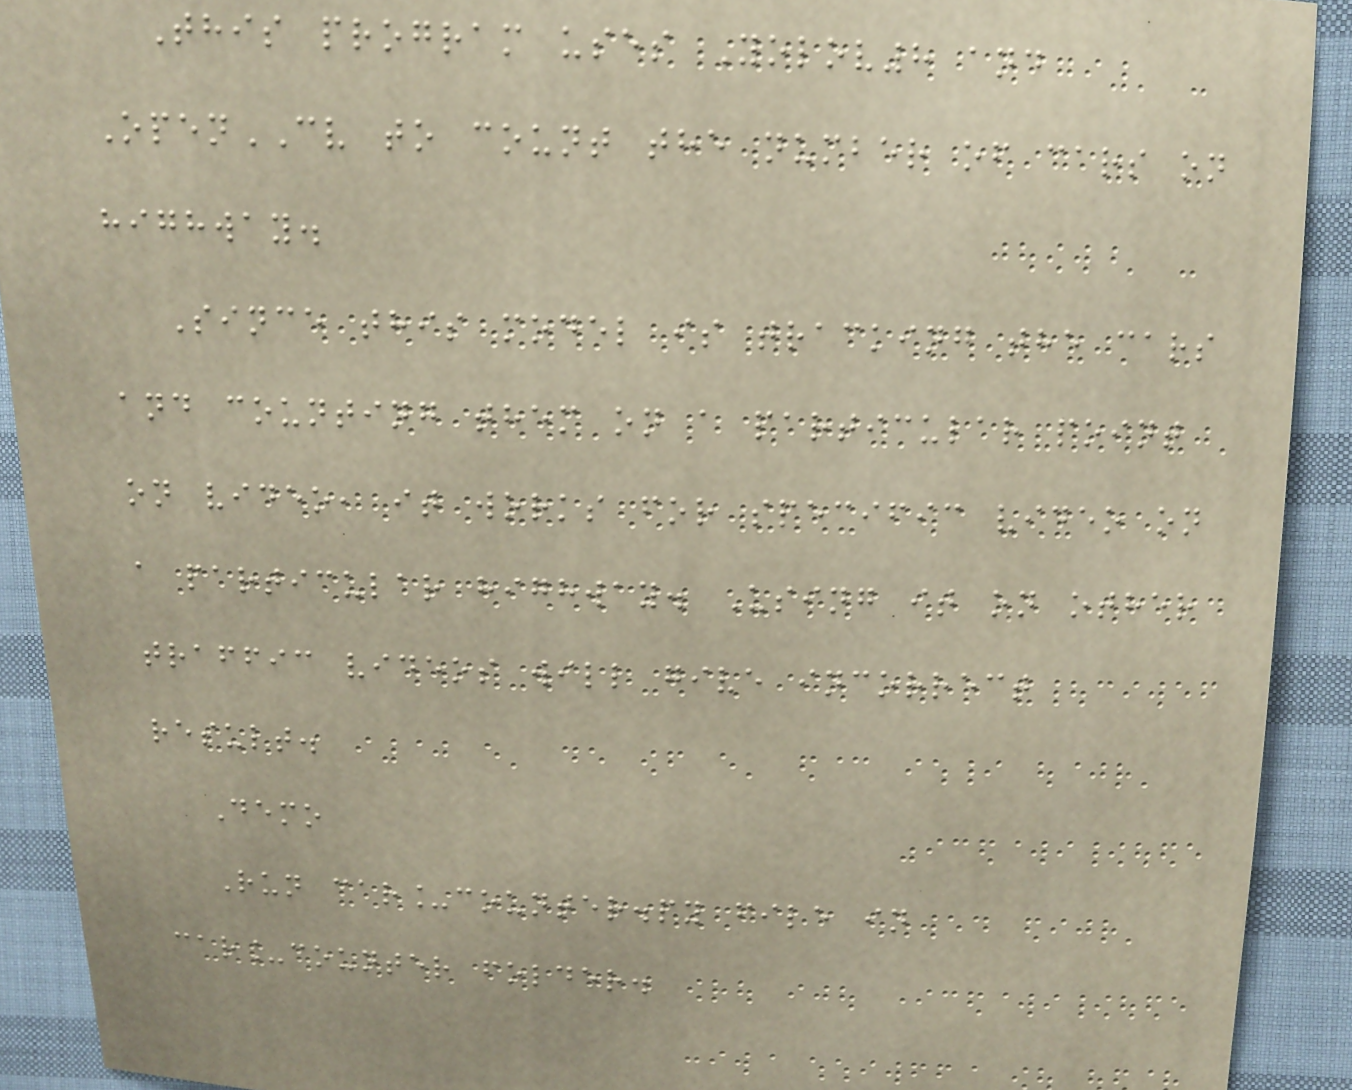This program uses Yolov8 and
OpenCV to count the number of cars on
highway.
Since this model is tracking the cars
and counting them on a particular point
on video, it works for specific video on
a particular highway. Using it on other
traffic videos will give incorrect
result.
Demo
Run car_counter.py file in
car_counter folder.
